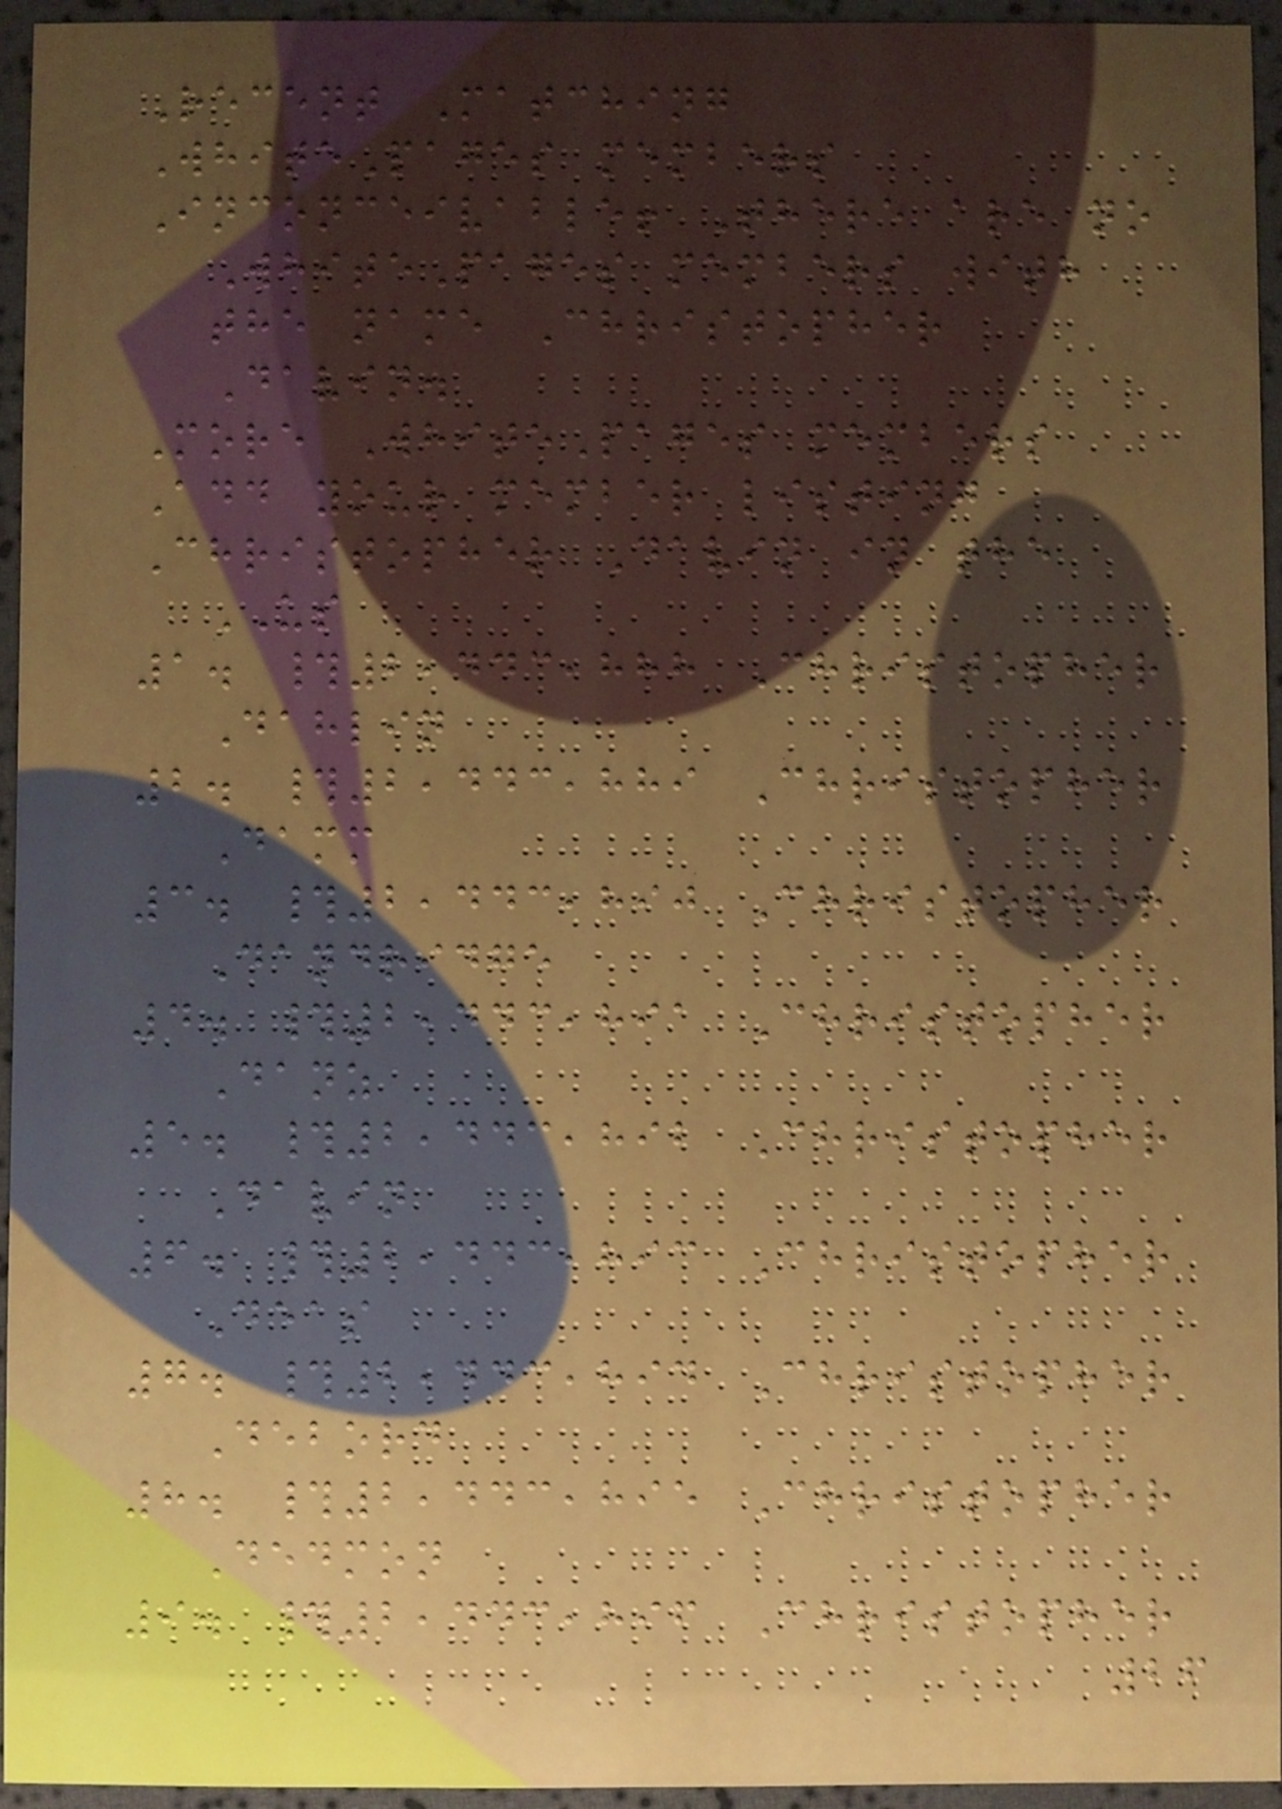Recent Matching
WhitePages members
Inconceivable! There are no
WhitePages members with
the name Christopher
Davin.
More WhitePages members
Add your member listing
Christopher Davin in the
US
1. #2,443,888 Christopher
Dahlin
2. #2,443,889 Christopher
Damm
3. #2,443,890 Christopher
Dandridge
4. #2,443,891 Christopher
Danz
5. #2,443,892 Christopher
Davin
6. #2,443,893 Christopher
Deas
7. #2,443,894 Christopher
Debord
8. #2,443,895 Christopher
Dedmon
9. #2,443,896 Christopher
26
